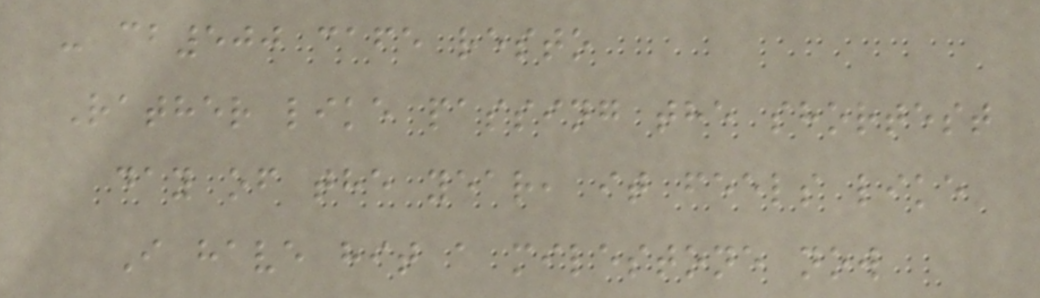- cb500 cafe resto
Rather like passing the shortest
day of the year, it feels like
I have hit a milestone now
